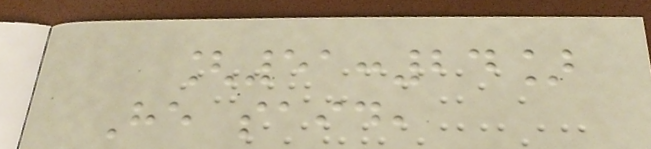[51:24]
He said,
